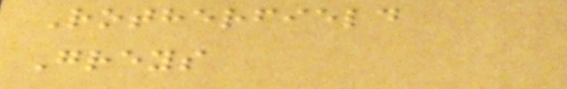Rotherfield
Greys
